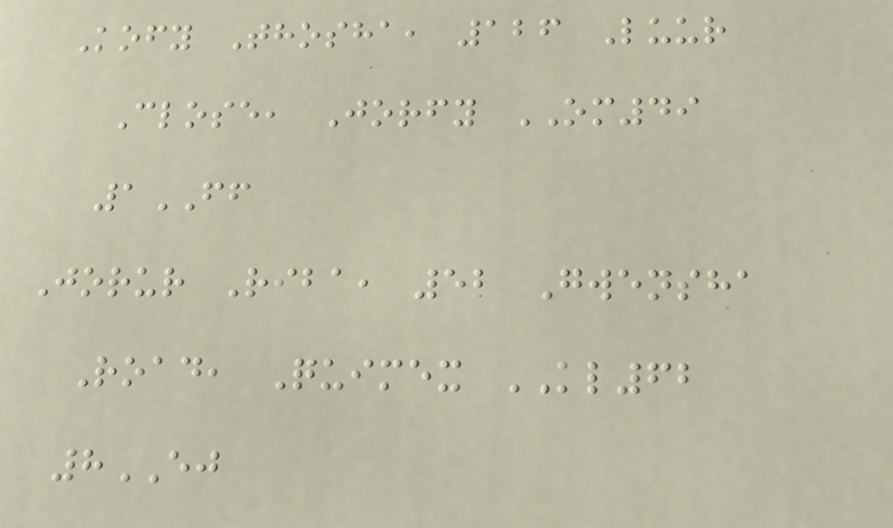Kofy Thosha, 126 Luur
Close, Jorfy OM49
1FF
Jorur Riba, 52 Gwensha
Road, Quimex KL62
8EJ
